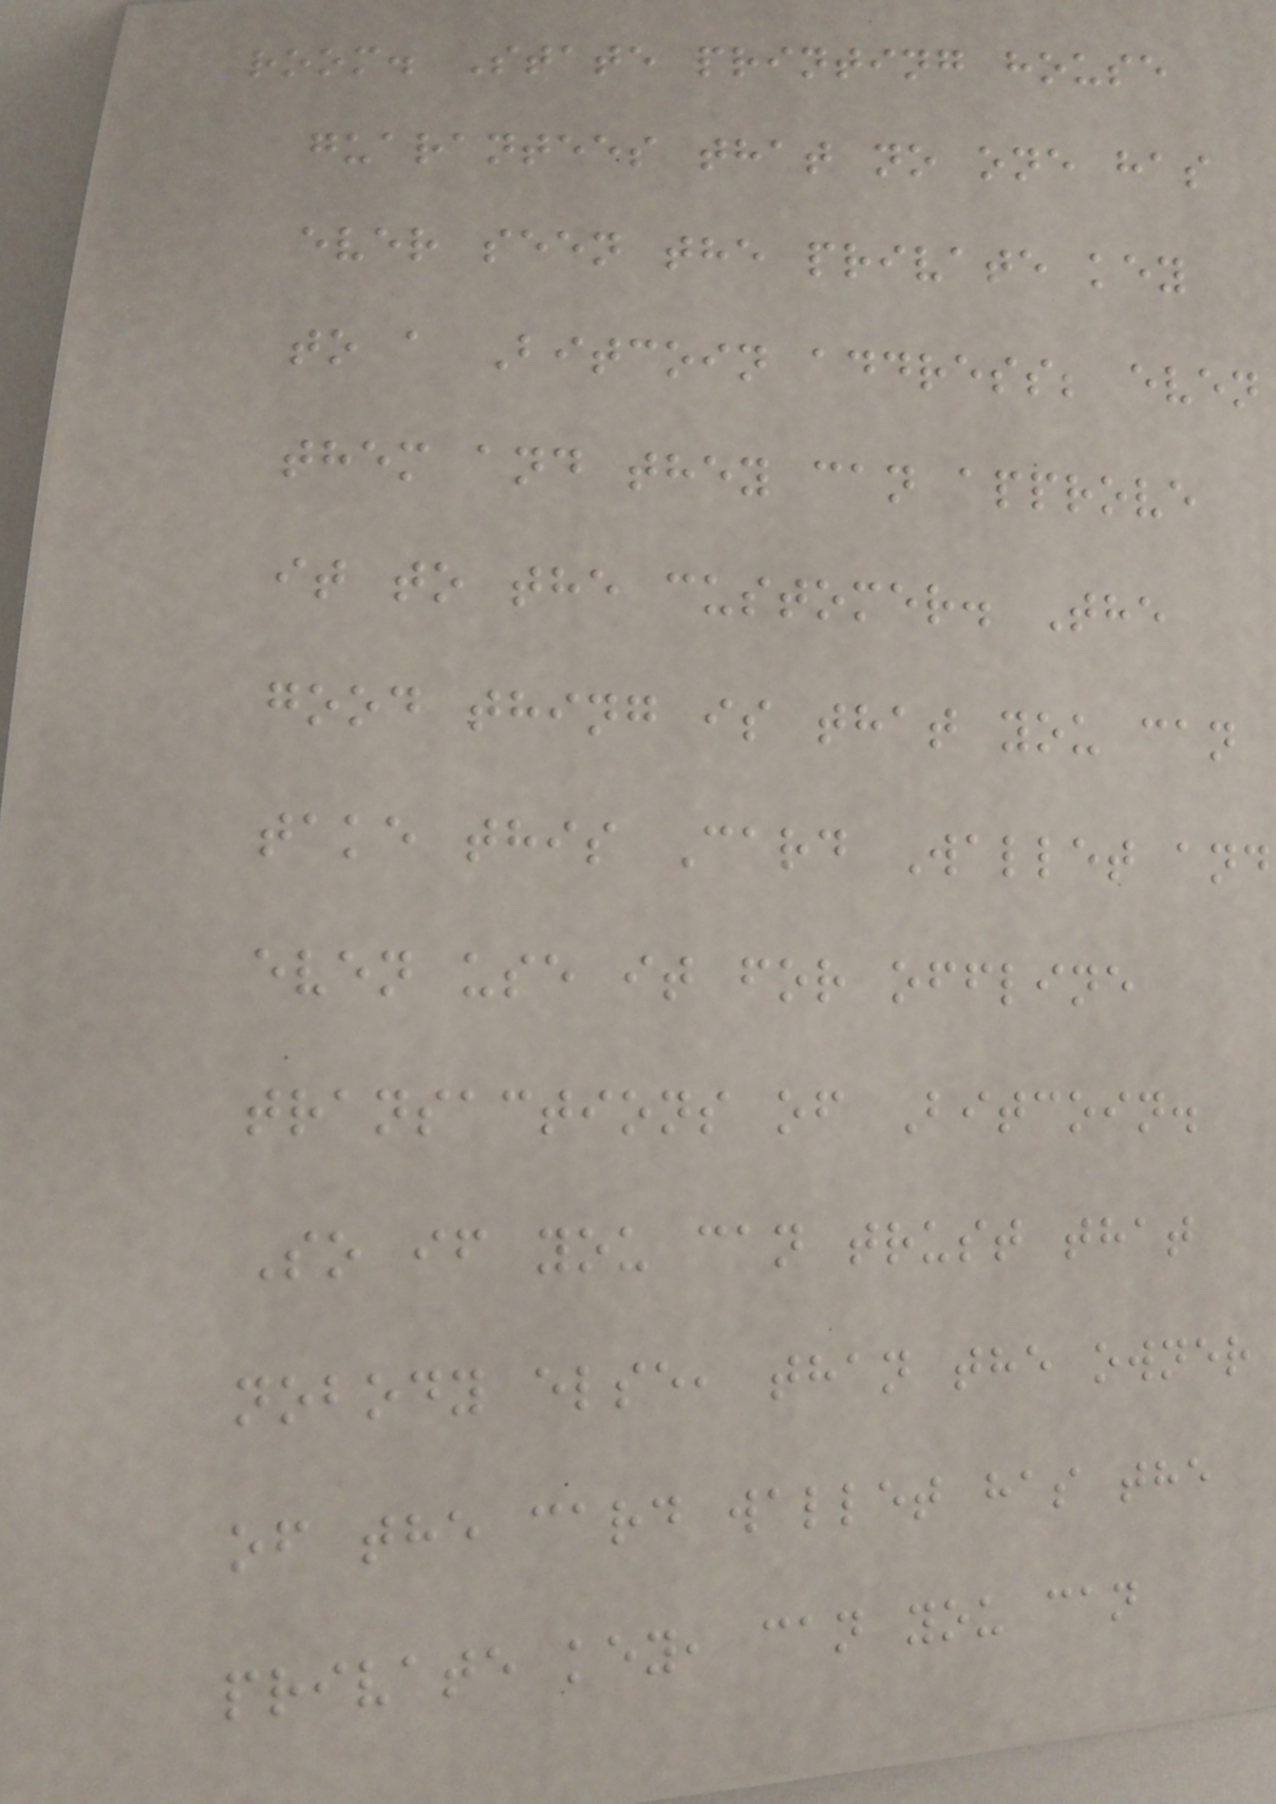room. State printing house
guarantees that no one has
ever seen the private key
to a Bitcoin address; even
them and they can approve
it to the customer. The
good thing is that you can
take this Card Wallet and
even use it for offline
transactions of Bitcoin.
So if you can trust that
nobody else, than the owner
of the card wallet has the
private key, can you can
